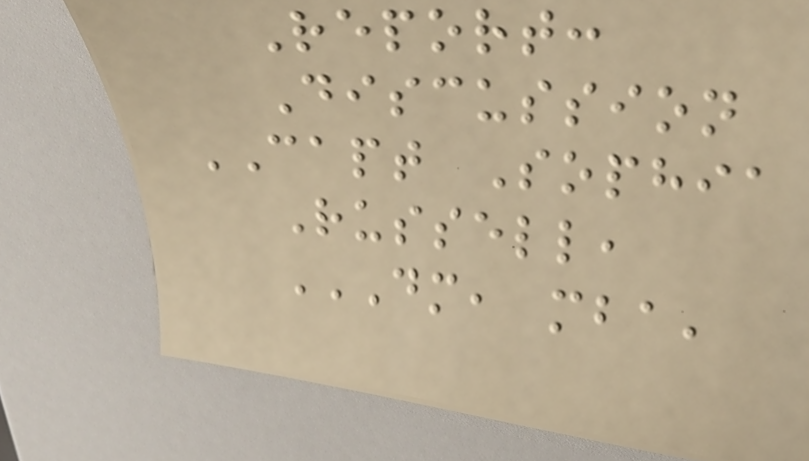Report:
Discussion
CAPT Sophia
Russell,
DM, MBA,
